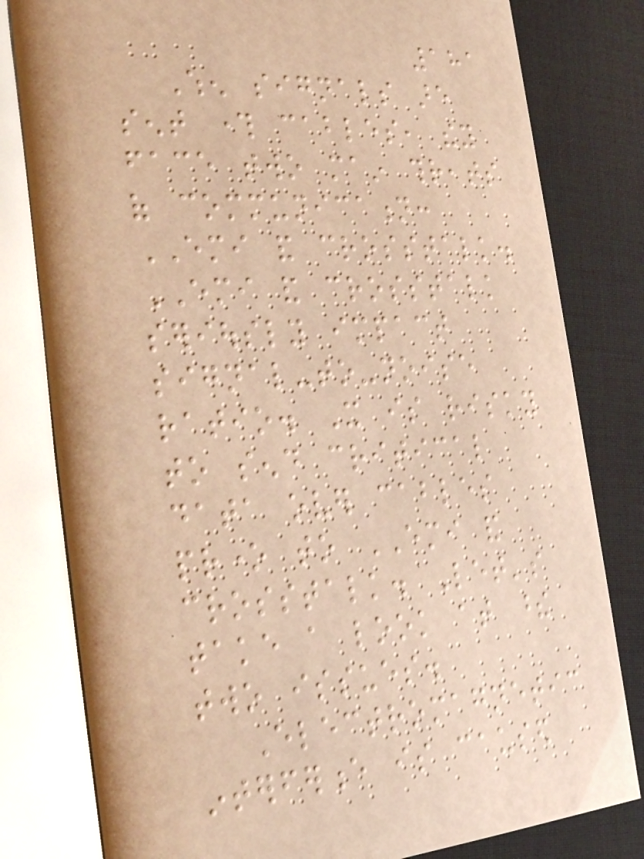181
When signals are
sent through cables, they
face two main threats
of communication:
EMI and crosstalk.
EMI and crosstalk
seriously impact
signal-to-noise
ratio. It is risky
to send critical
data over cables
prone to EMI and
crosstalk. Let's
take a look at these
two issues.
Electromagnetic
interference is caused
